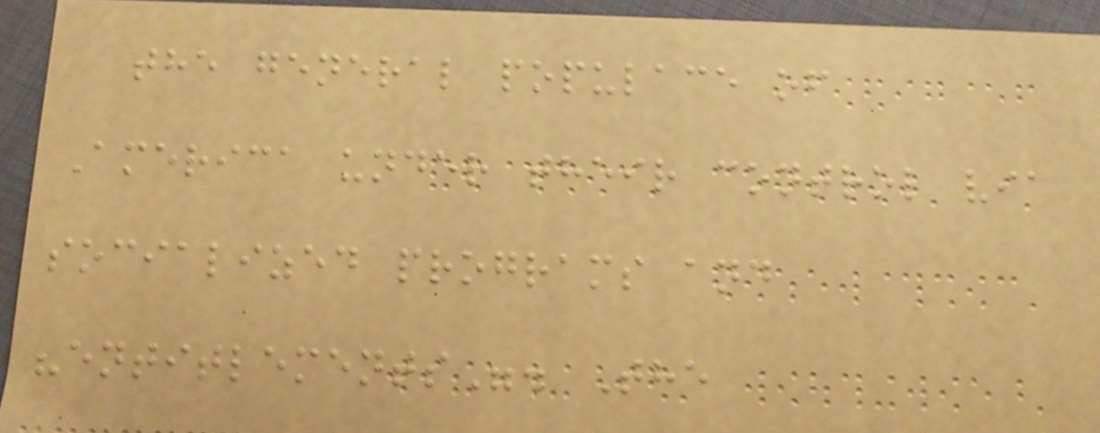the general populace of
America under their control via
socialized programs and
"entitlements". The
